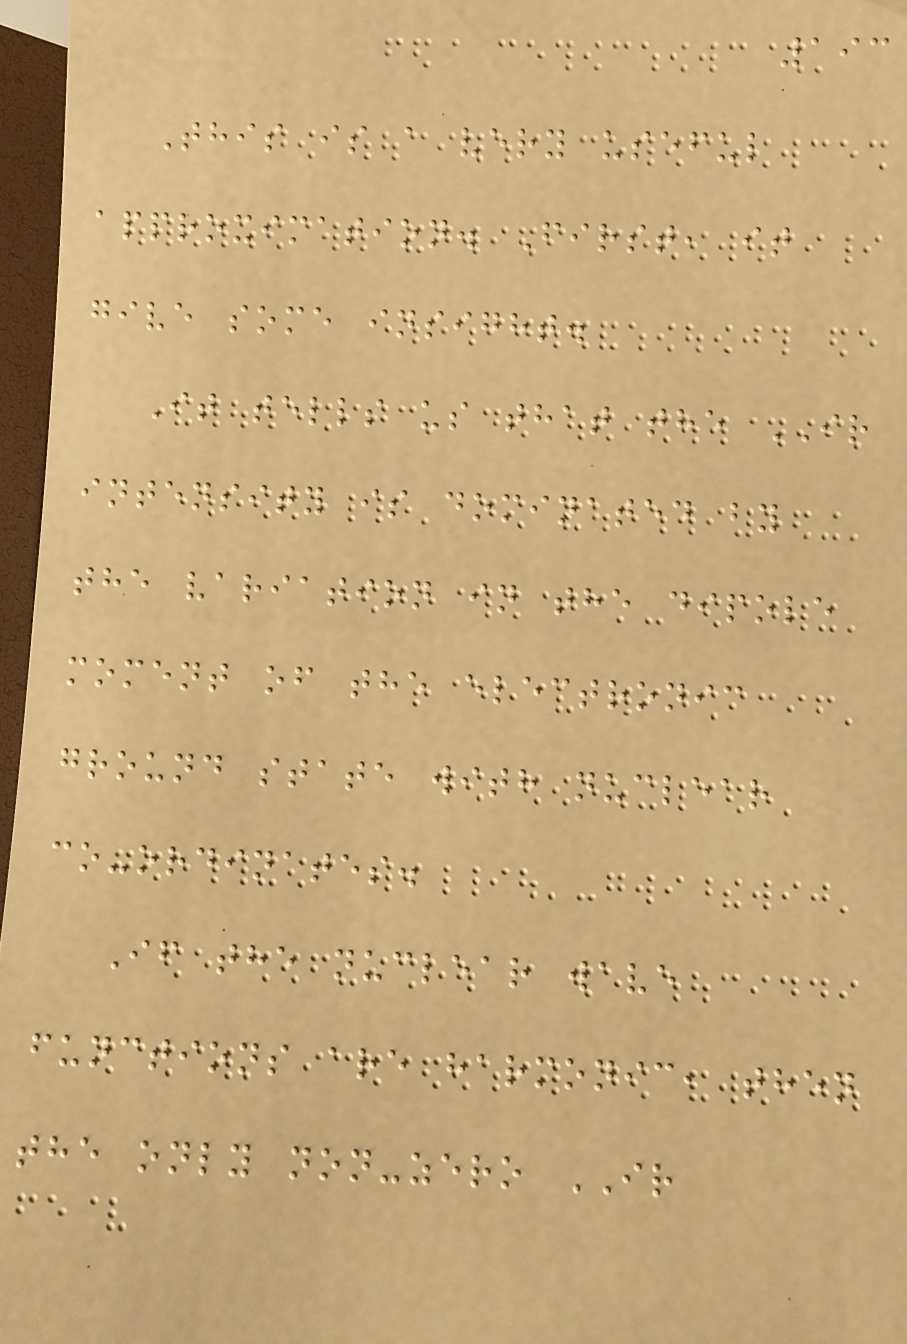193
This is a very useful
approximation. First, it
give some insight.
It tells us that the IR
intensity is dominated by
the variation in the dipole
moment of the electronic
ground state with nuclear
co-ordinates.
If the nuclear wave
functions are harmonic, then
the only non-zero IR
